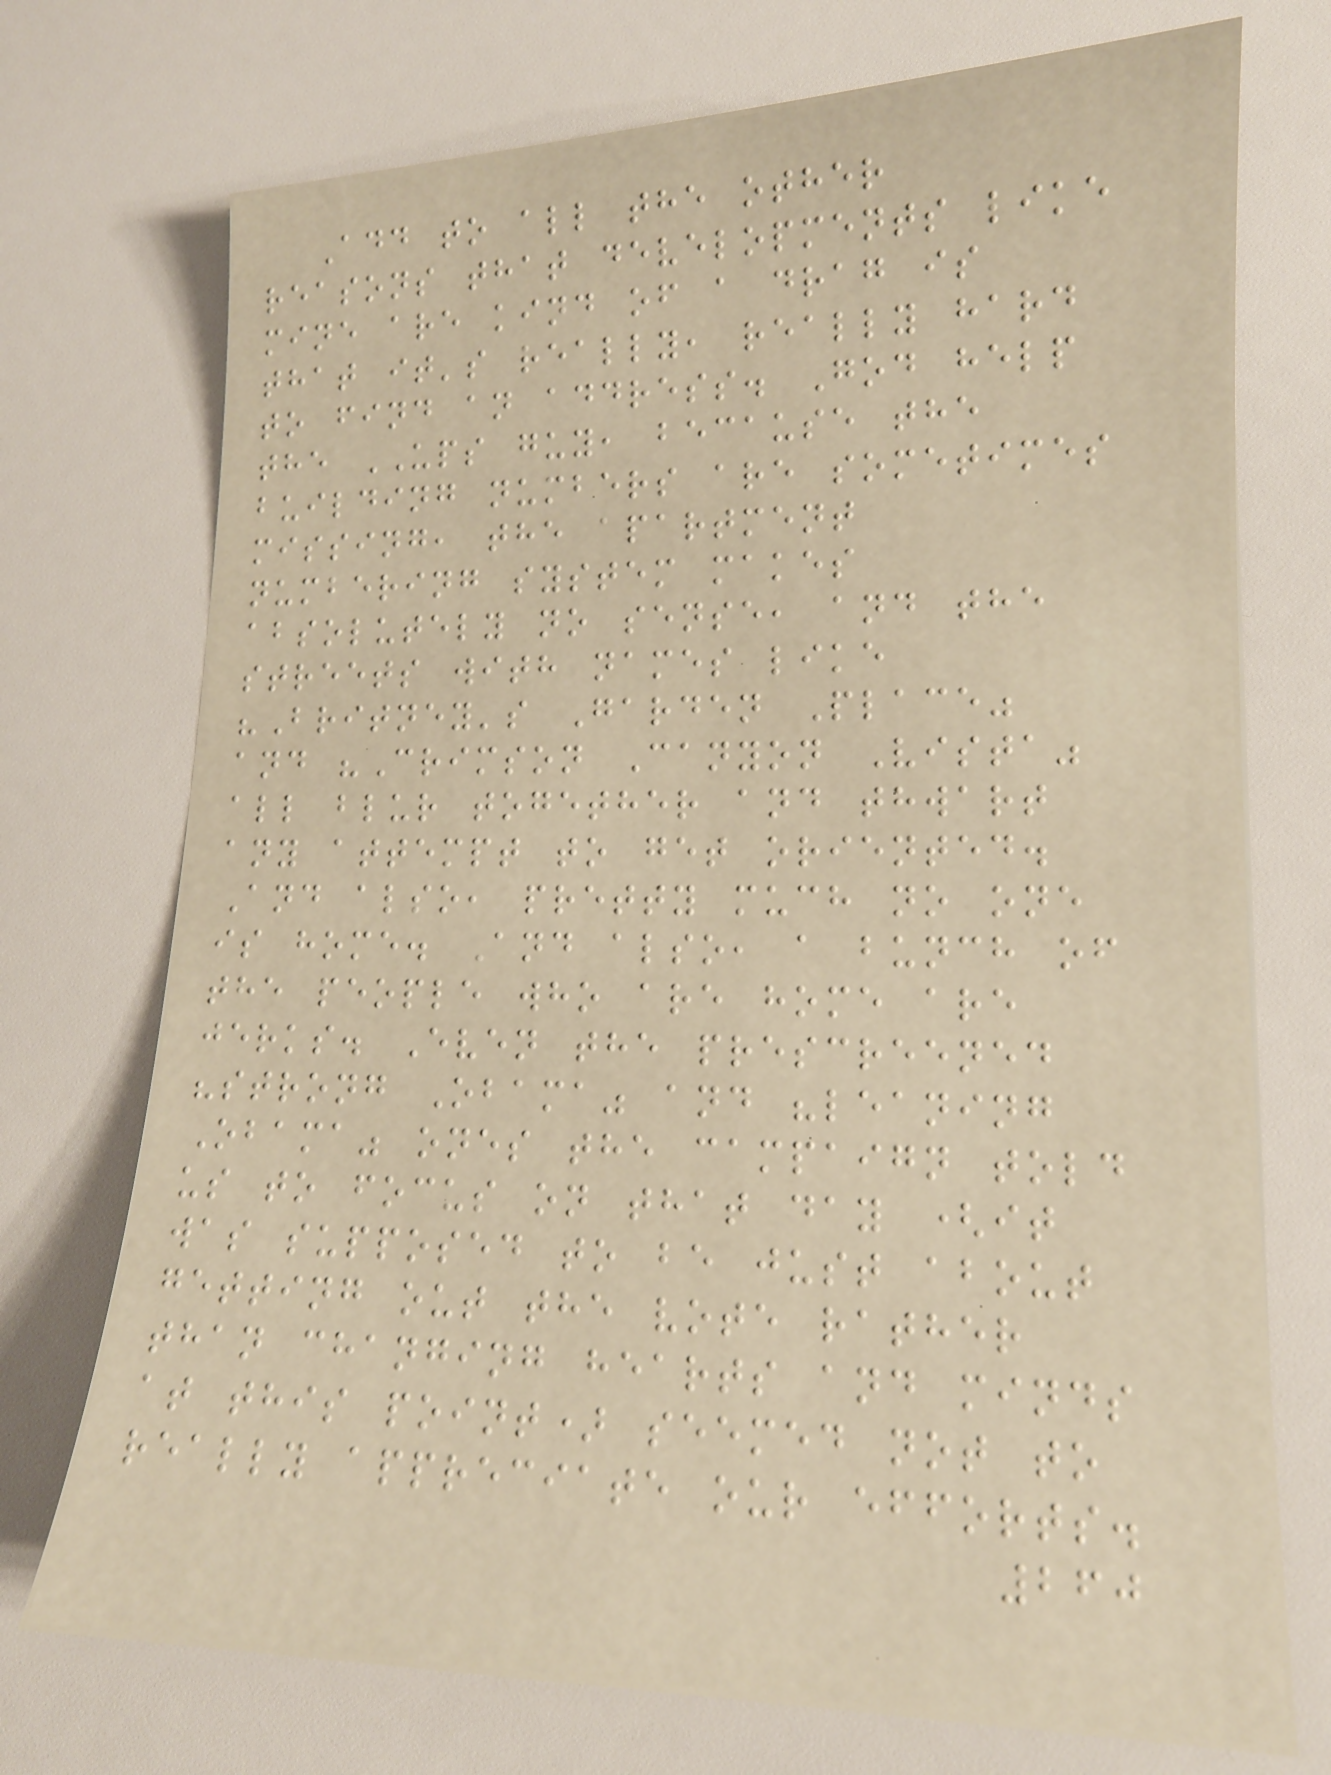Add to all the other
reasons that developments like
mine are kind of a drag is
that it's really, really hard
to find an address. God help
the UPS guy, because the
building numbers are sometimes
missing, the apartment
numbering system makes
absolutely no sense, and the
streets with names like
"Britney's Garden Place"
and "Crimson Canyon Vista"
all blur together and thwart
any attempt to get oriented.
And also, pretty much no one
is home. And also, a bunch of
the people who are home are
jerks. Even the prescreened
"strong Obama" and "leaning
Obama" ones the campaign told
us to focus on that day (it
was supposed to be just about
getting out the vote rather
than changing hearts and minds
at this point) seemed not to
really appreciate our efforts.
260
